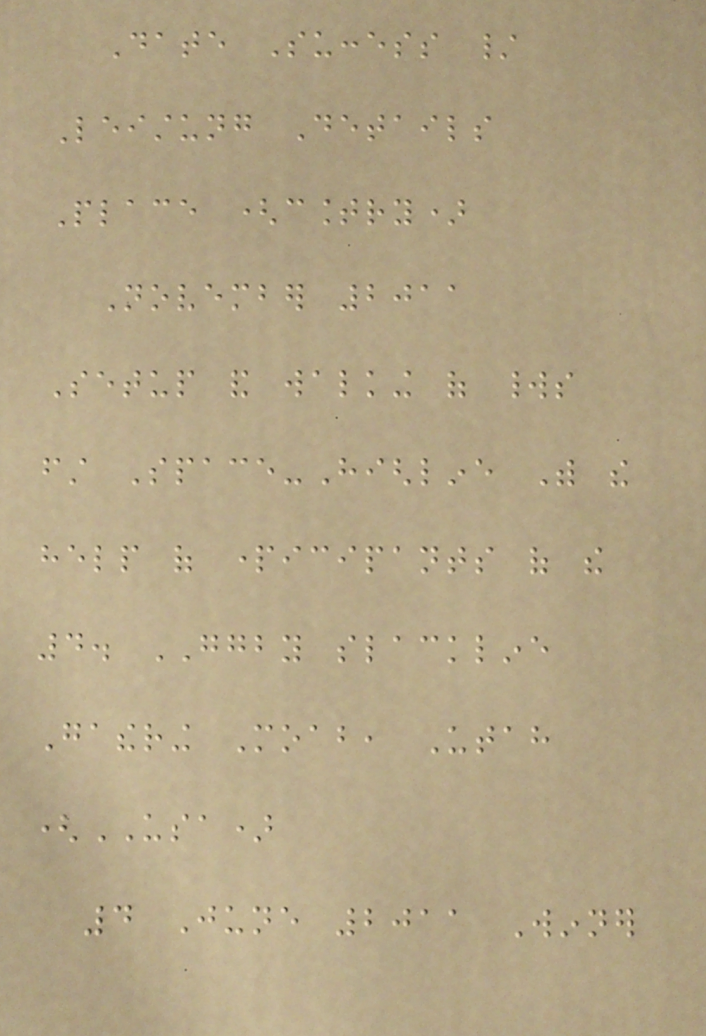Date Success /
Leistung Details
Place (country)
November 2011
Setup and walking of worlds
first Space-Highline With the
help of participants of the
4. GGBY slackline
Gathering Moab, Utah
(USA)
4 June 2011 Winner
